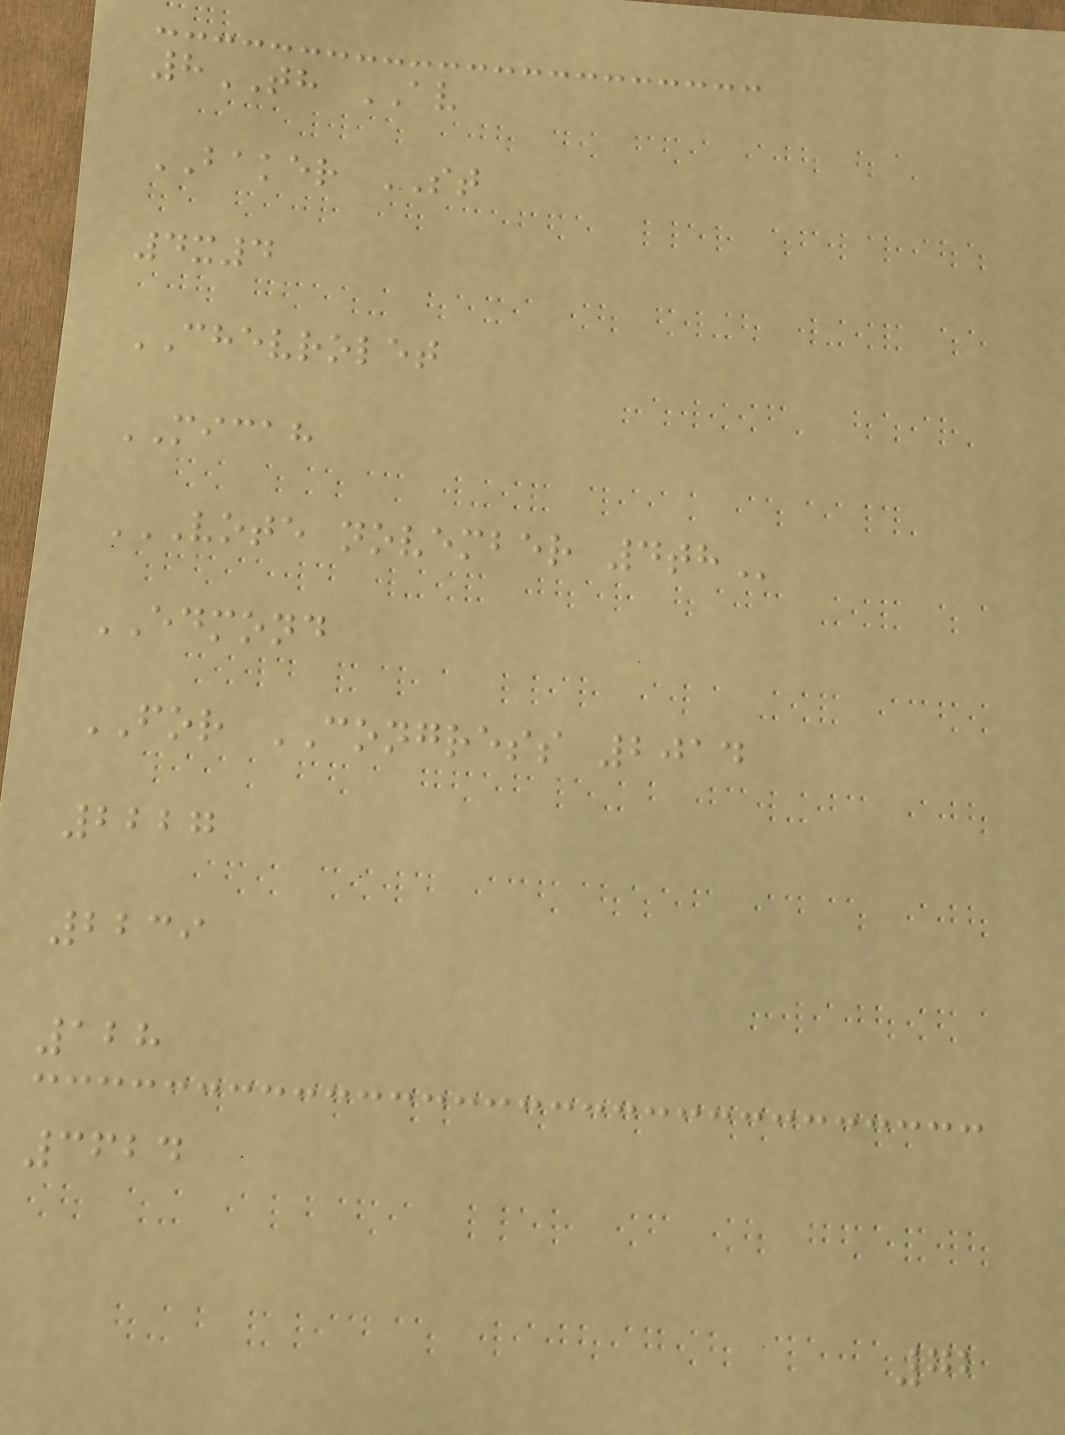8TH AV
BAKER ST
4x4
CHEVROLET
MICAH
VOTE NOVEMBER 4TH
EDMOND
FOR CONGRESS 2014
2227
2239
128
3624
72
